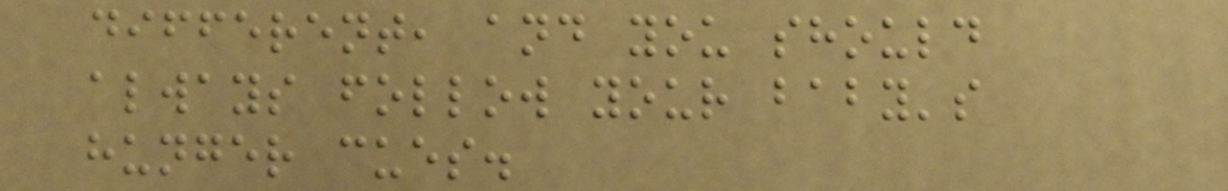different, and you should
always follow your baby's
hunger cues.
